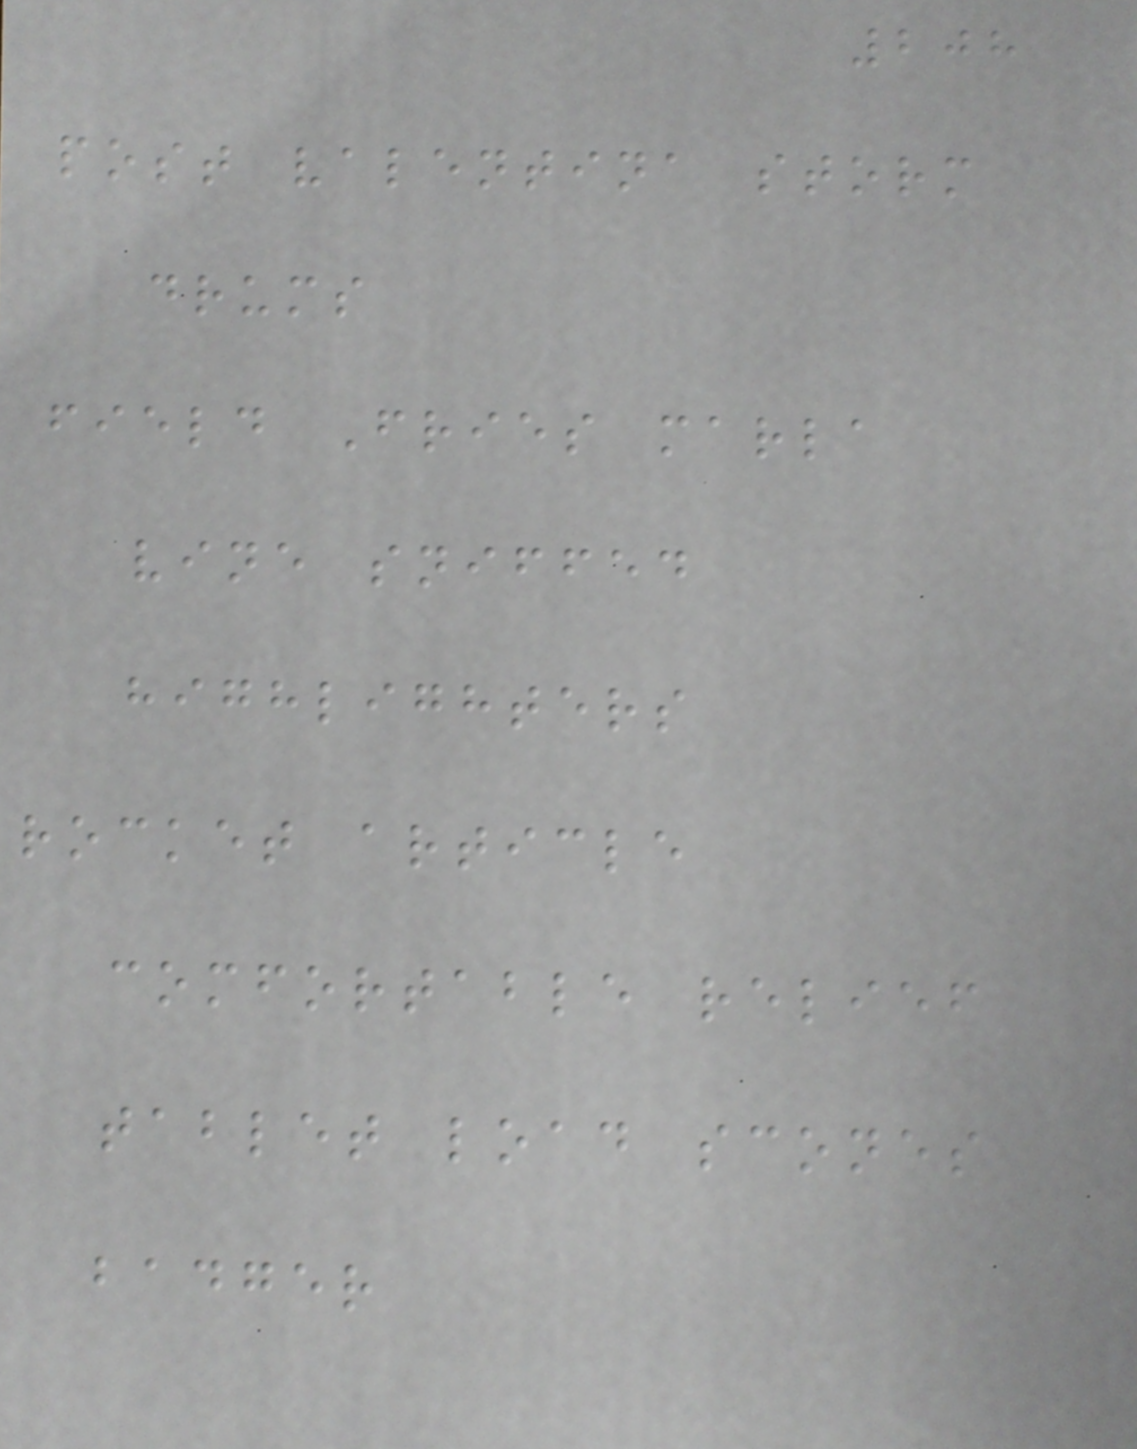208
post valentina storm
drums
field Fries marla
vine sniffed
highlighters
rocket article
comfortable relief
tablet load scones
badger
